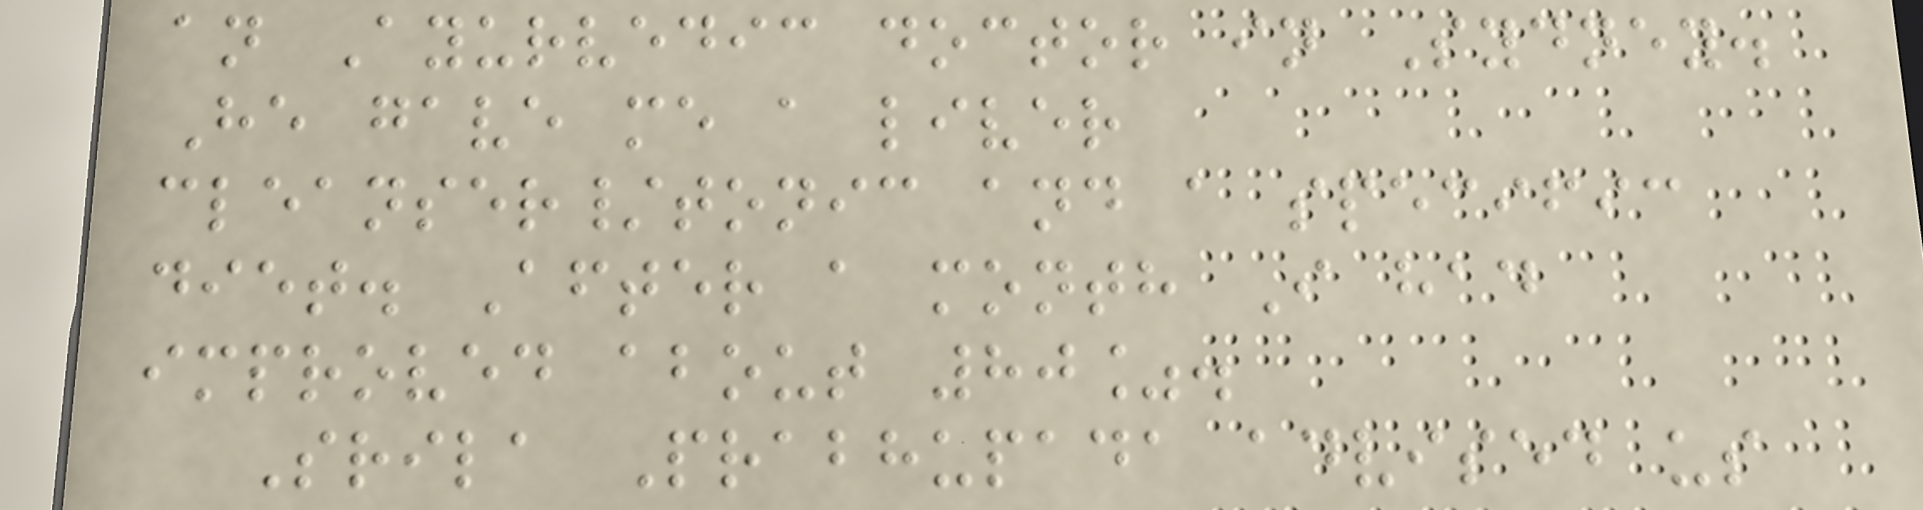an Ayurvedic doctor in Sydney.
He gave me a liver
cleanser/tonic and a specific
diet. After a month I had
improved about 80%.
Srila Prabhupada advised us
